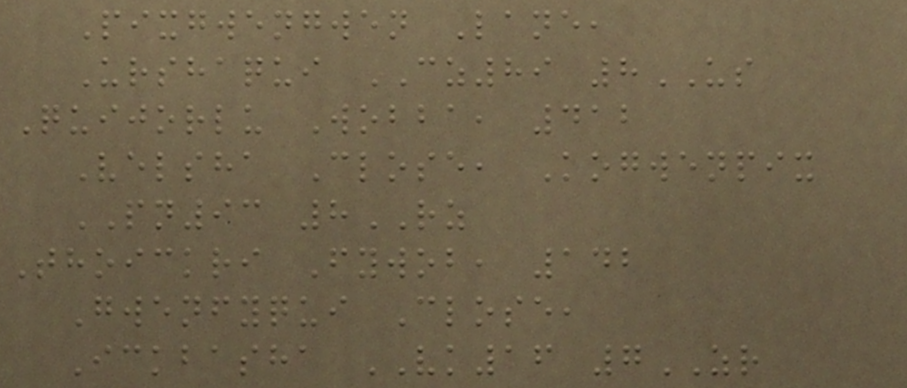Pixgwengwen Lane,
Urshaqui CZ89 8US
Quijorlu Wobba, 412
Velsha Close, Kogwenpix
PN93 8RZ
Thoickri Fywob, 142
Gwenfyqui Close,
Ickbasha VK16 7ZR
